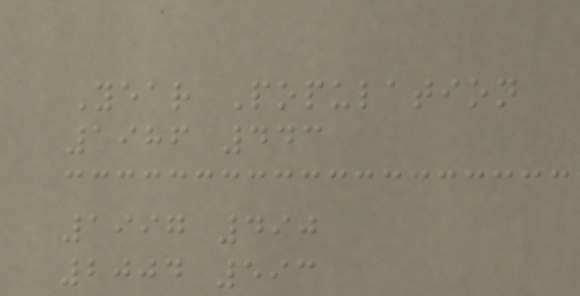Year Population
1986 443
1997 490
2004 593
